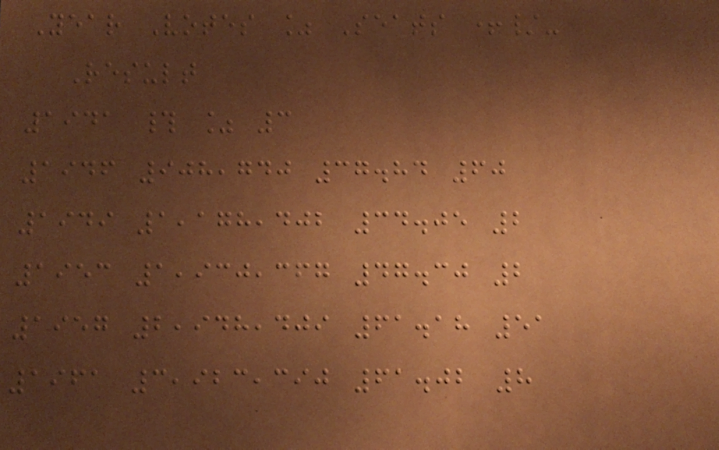Year Votes % Seats +/-
Result
1941 # % 3
1946 908,740 37.84 60
1949 1,178,402 34.05 2
1953 1,930,367 47.30 2
1957 2,948,409 61.18 51
1961 3,923,390 61.02 8
